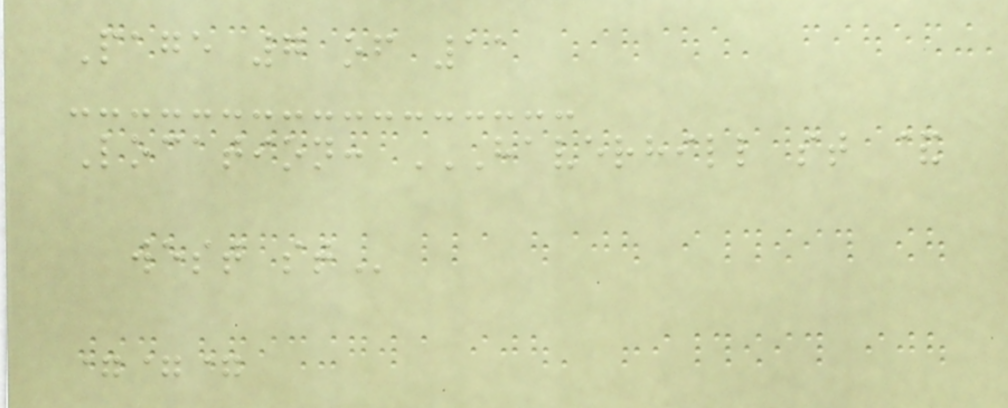Page 7 of 11
Location: HAVERHILL ST &
WEST ST
===
